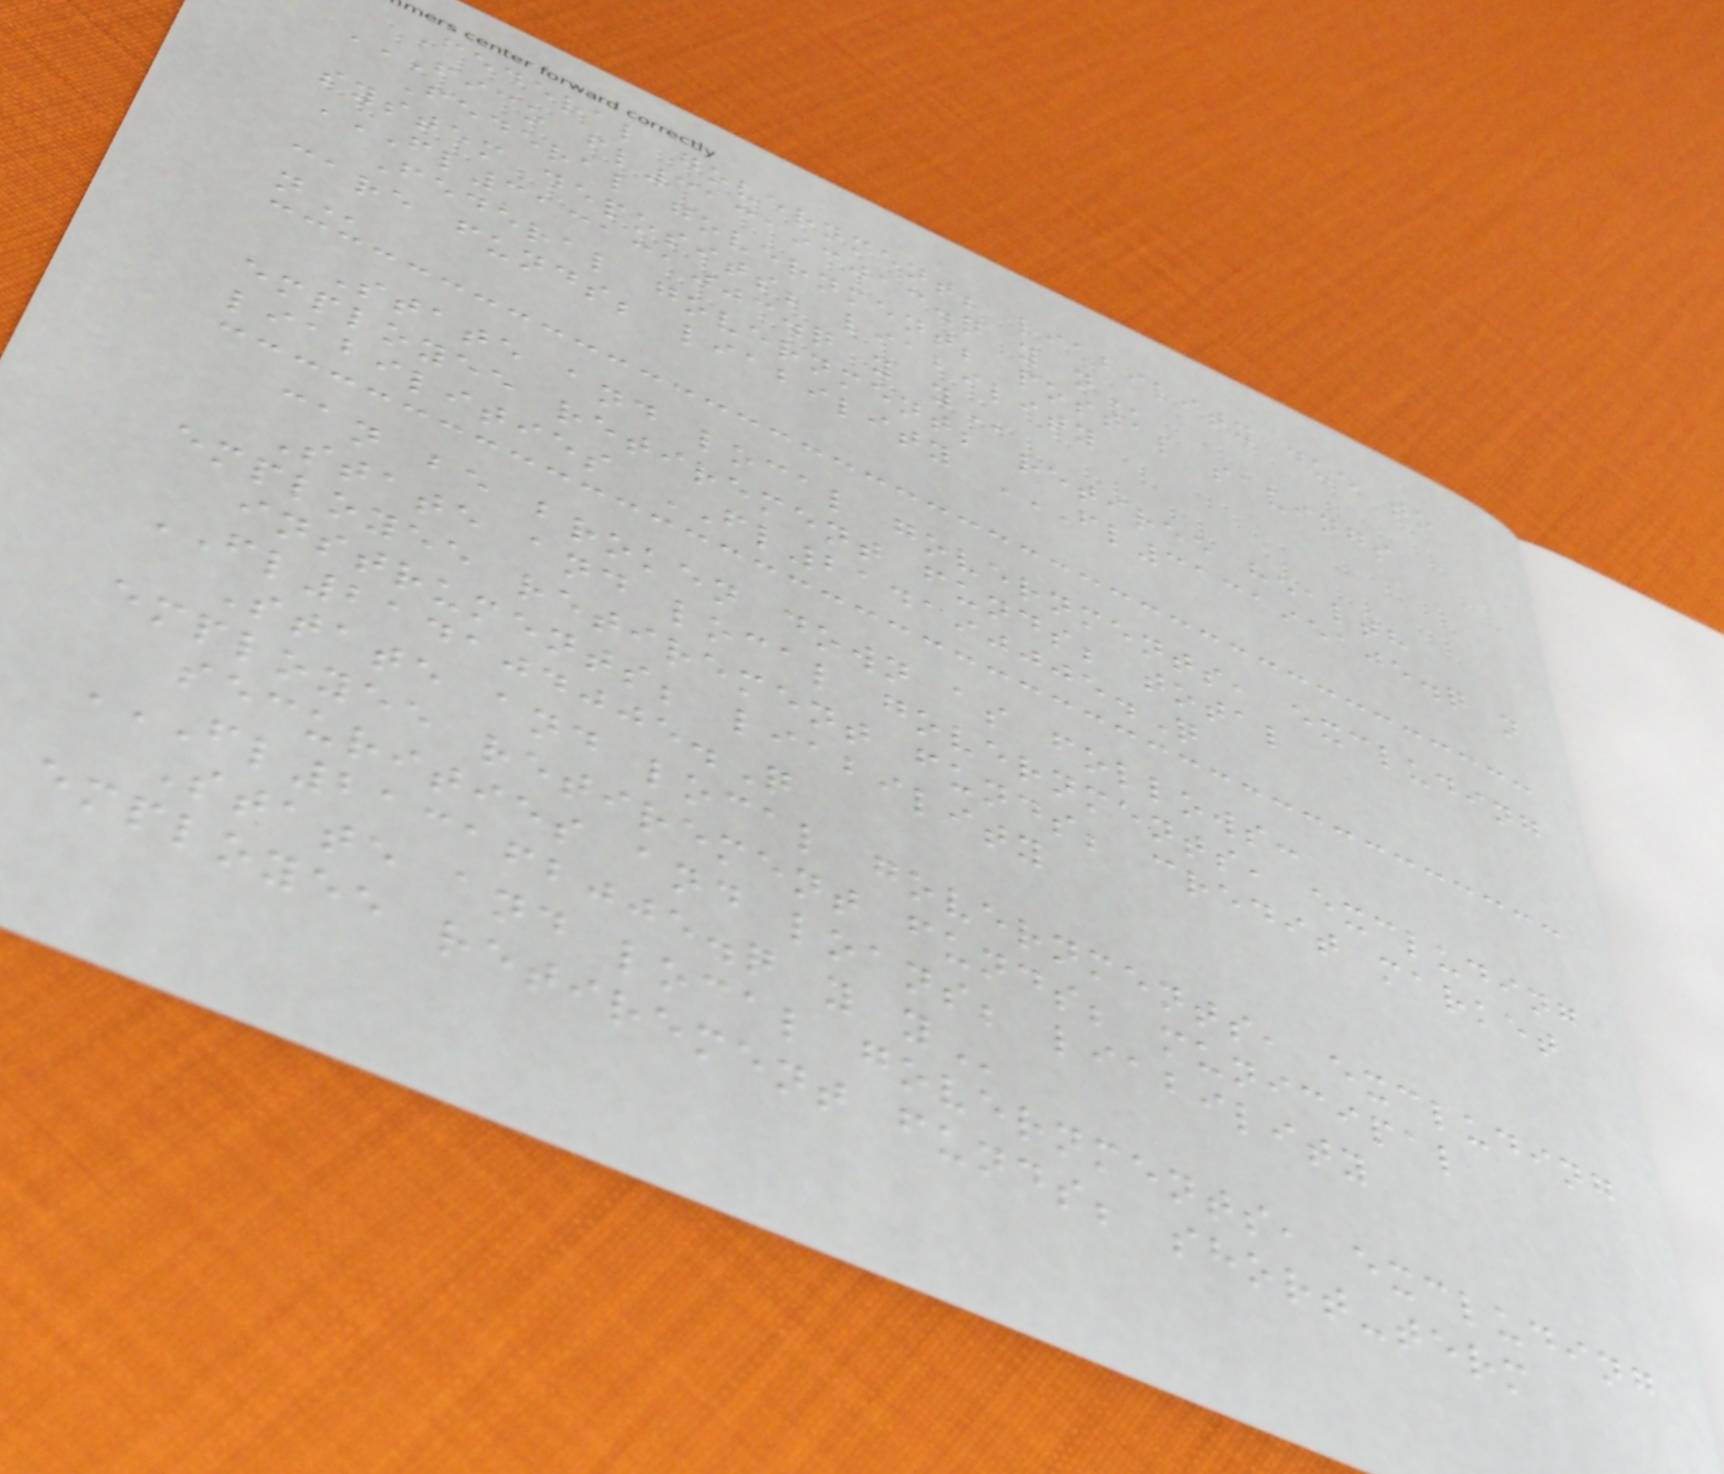Federal government; liability due to
FICO FL313193013.Q Y N
Federal government; postal savings
system deposits; liability
FL313131003.Q Y Y
Federal government; retiree health
care funds; liability FL313195105.Q N
N
State and local governments, excluding
employee retirement funds; total
liabilities FL214190005.Q
can be broken down as follows:
State and local governments, excluding
employee retirement funds; credit market
instruments; liability
FL214104005.Q
State and local governments, excluding
employee retirement funds; municipal
securities and loans; liability
FL213162005.Q Y Y
State and local governments, excluding
employee retirement funds; short-term
